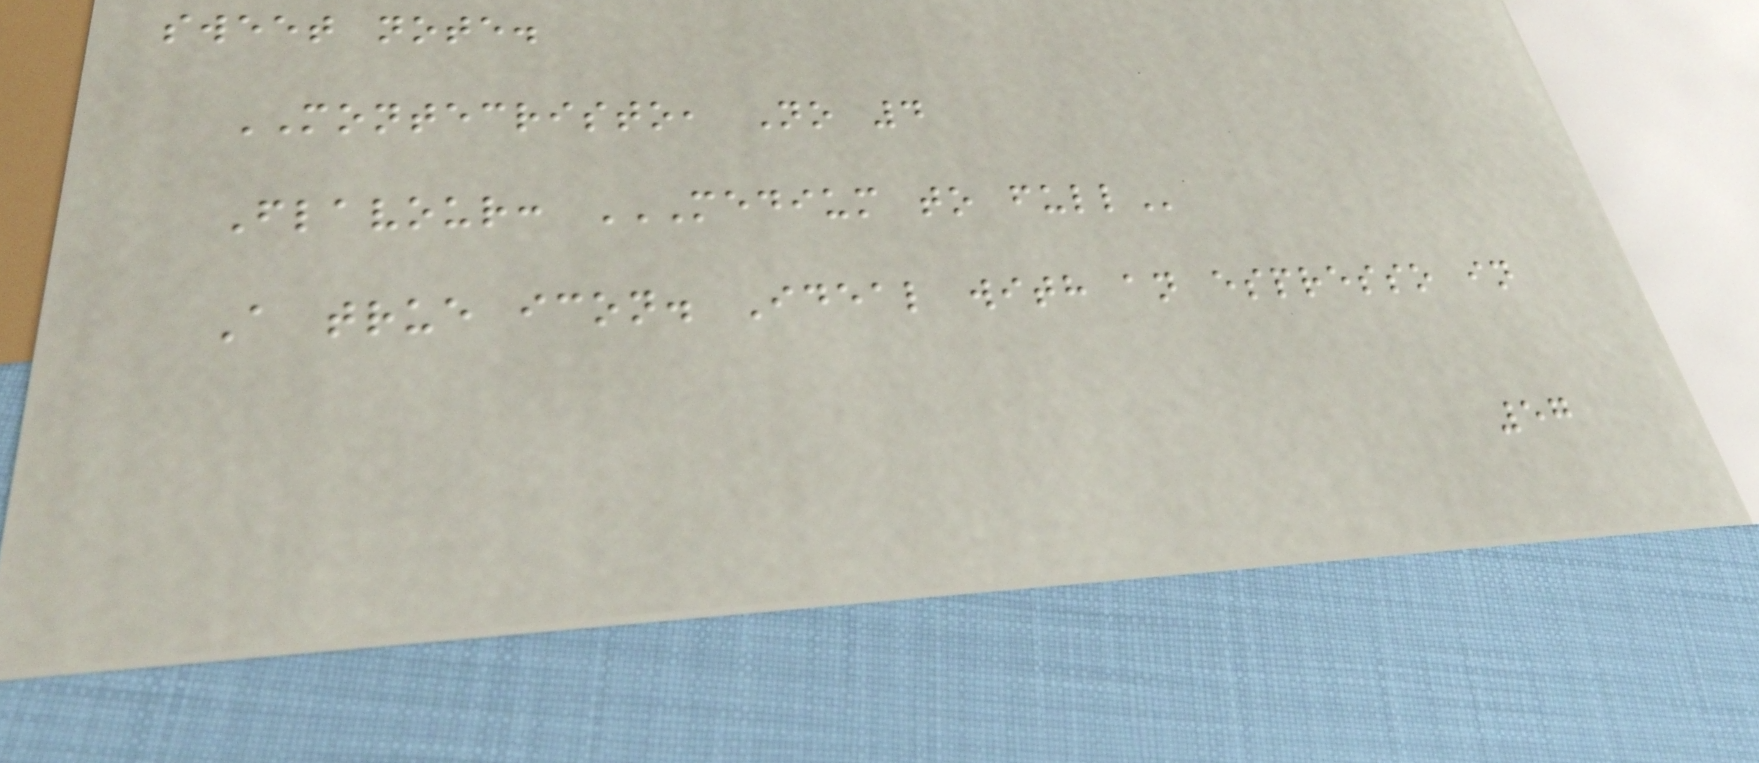sweet note.
MONTECRISTO, No 4
Flavour: MEDIUM TO FULL
A true icon. Ideal with an espresso in
57
